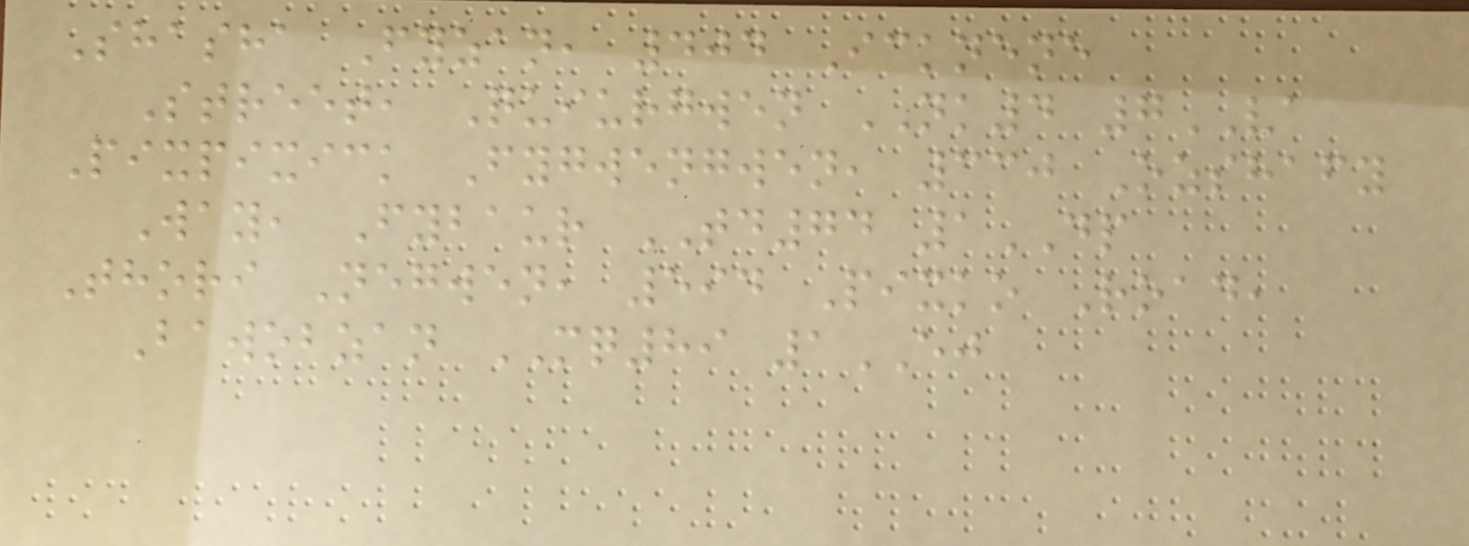Shasha Fyzan, 404 Icknene
Street, Quiurgwen NK4 7VA
Pixpixick Fygwengwen, 330 Ozshafy
Way, Fybaur TD74 1DP
Thori Negwen, 594 Pixko Road,
Bawobzan MQ89 1EJ
